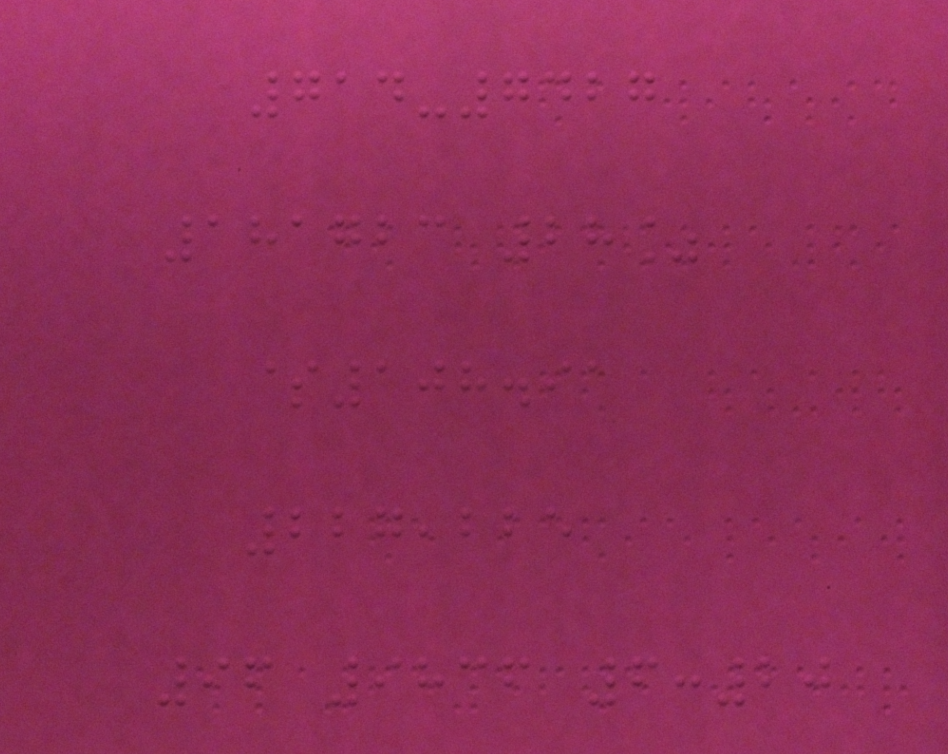714-7427
181723 28%
$108.91
227,225
96 9836 6:20
